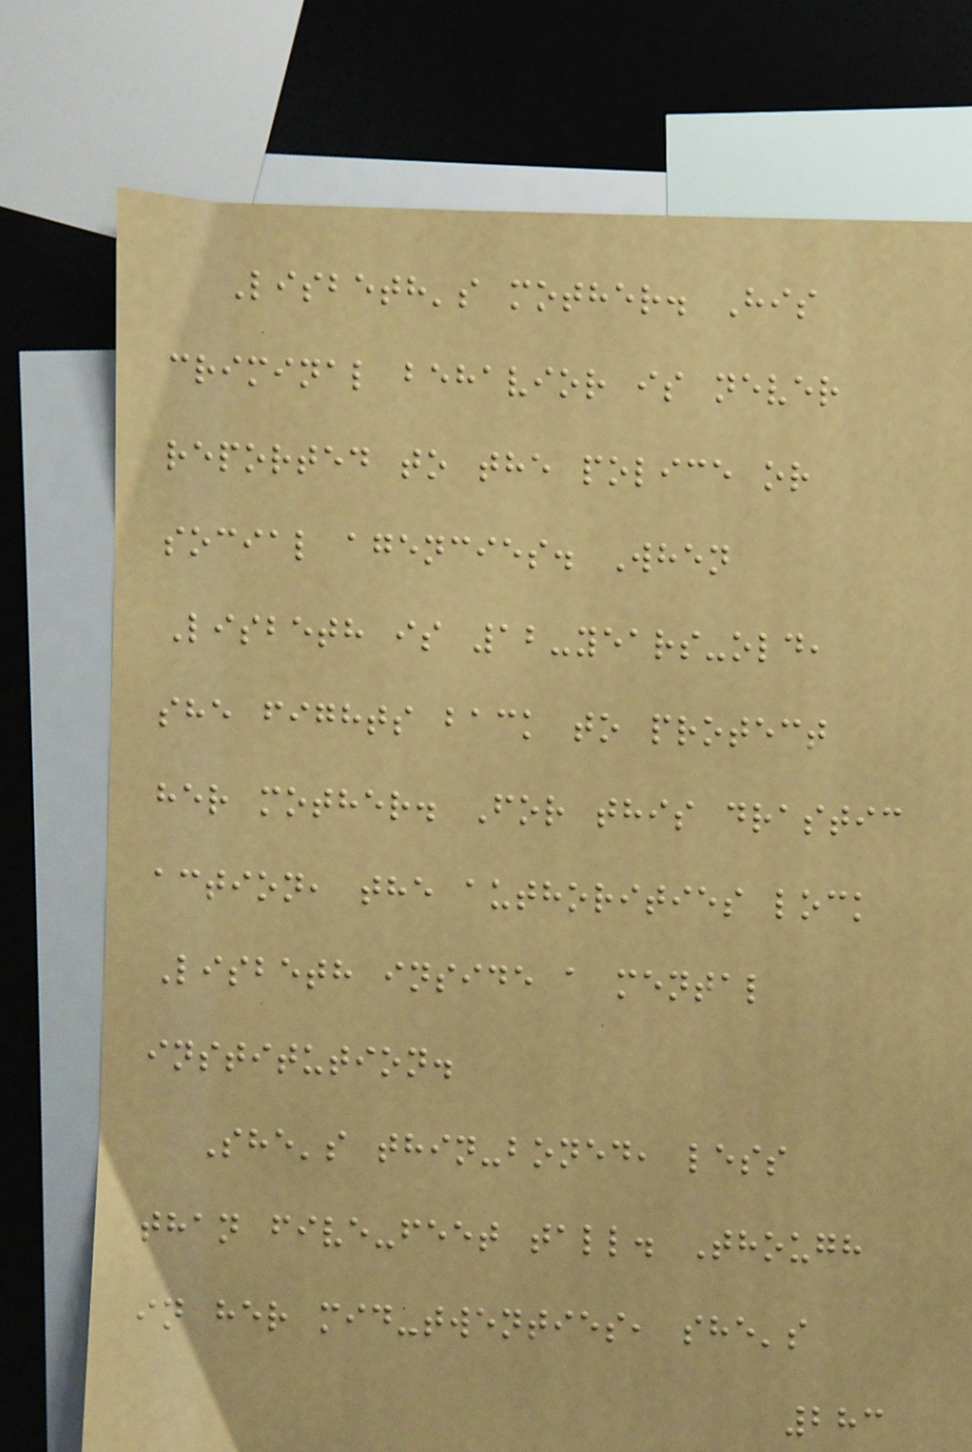Lisbeth's mother. His
criminal behavior is never
reported to the police or
social agencies. When
Lisbeth is 12-years-old,
she fights back to protect
her mother. For this drastic
action, the authorities lock
Lisbeth inside a mental
institution.
She's thin-boned, less
than five-feet tall. Though
in her mid-twenties, she's
283
